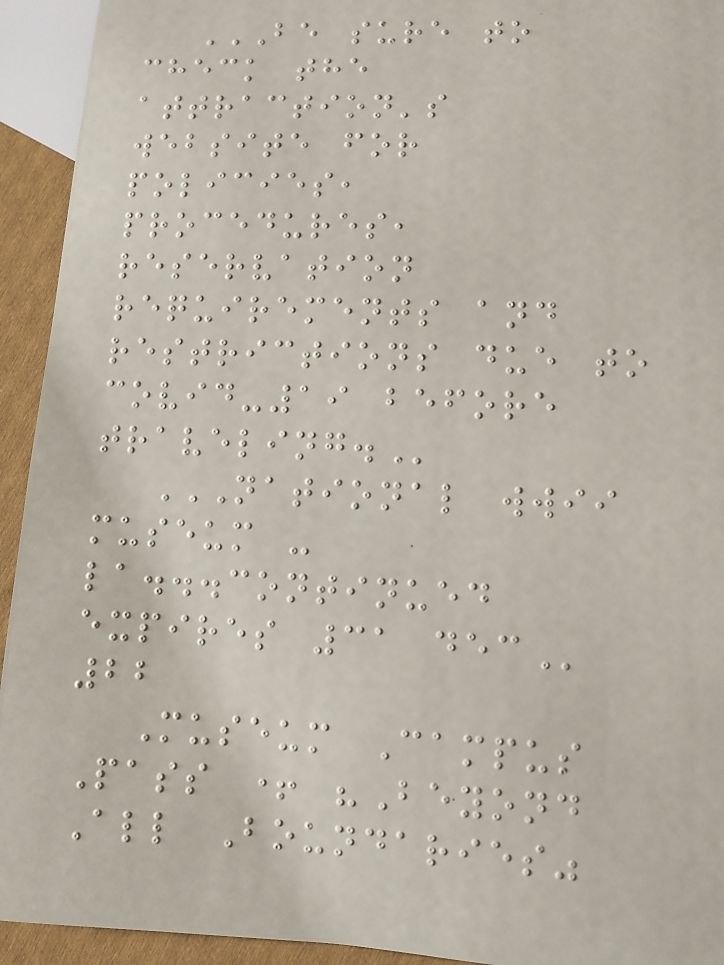BE SURE TO
CHECK THE
ATTRACTION'S
WEBSITE FOR
POLICIES,
PROCEDURES,
RESERVATION
REQUIREMENTS AND
RESTRICTIONS DUE TO
COVID-19 BEFORE
TRAVELING.
NATIONAL WWII
MUSEUM -
LA...CONTINUED
EXPIRES 31 DEC
22
Museum Campus
Pass + "Beyond
All Boundaries"
